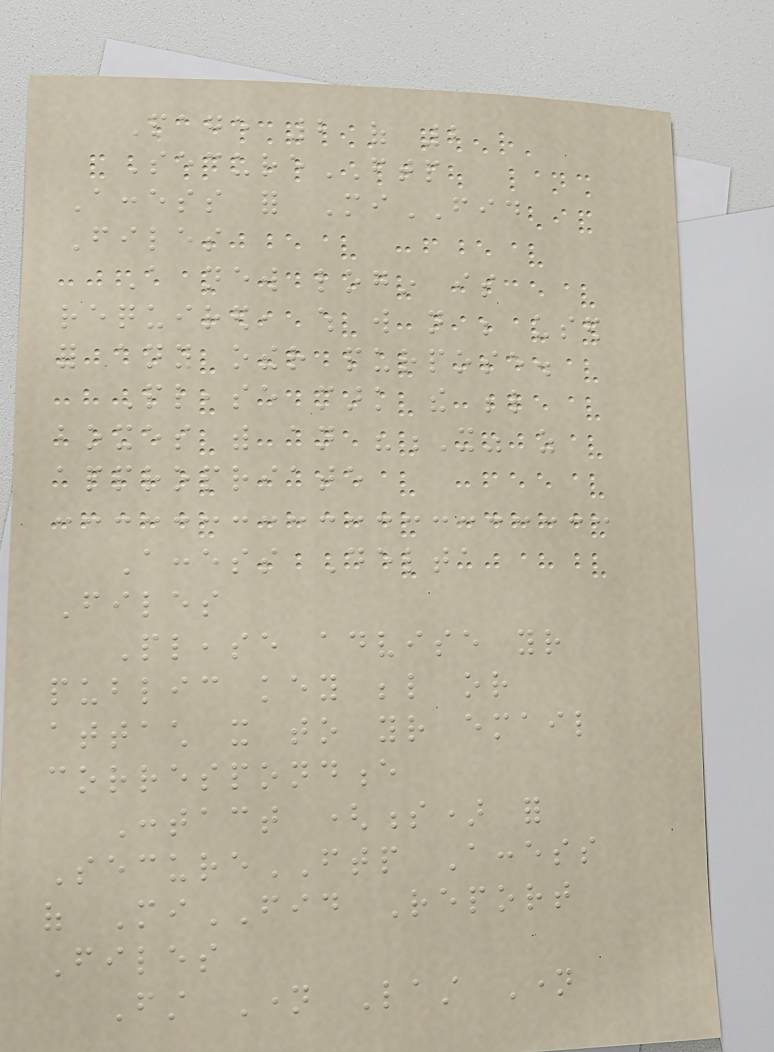Page 2 of 2
SecureFTP
Access for MiFID
Files
A new login is
required, which will not be used
for any other purpose.
Please mark the below
boxes with an "X" as
appropriate
Access Delta
Files
Please advise your
public key below or
attach it to your email
correspondence
Contact (s) for
SecureFTP Access
of MiFID Report
Files
First Name Last Name
